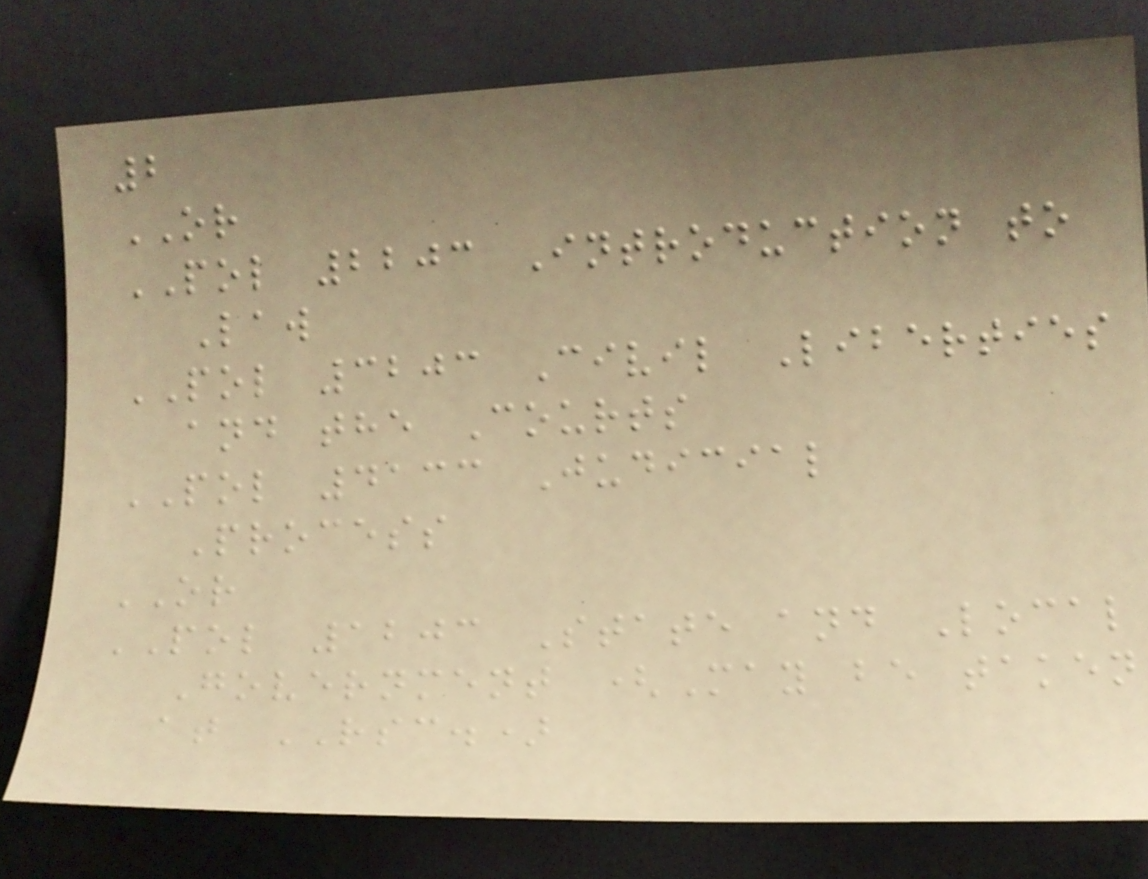2
OR
POL 2203 Introduction to
Law
POL 3203 Civil Liberties
and the Courts
POL 4133 Judicial
Process
OR
POL 1203 State and Local
Government (May be taken
at RSC.)
